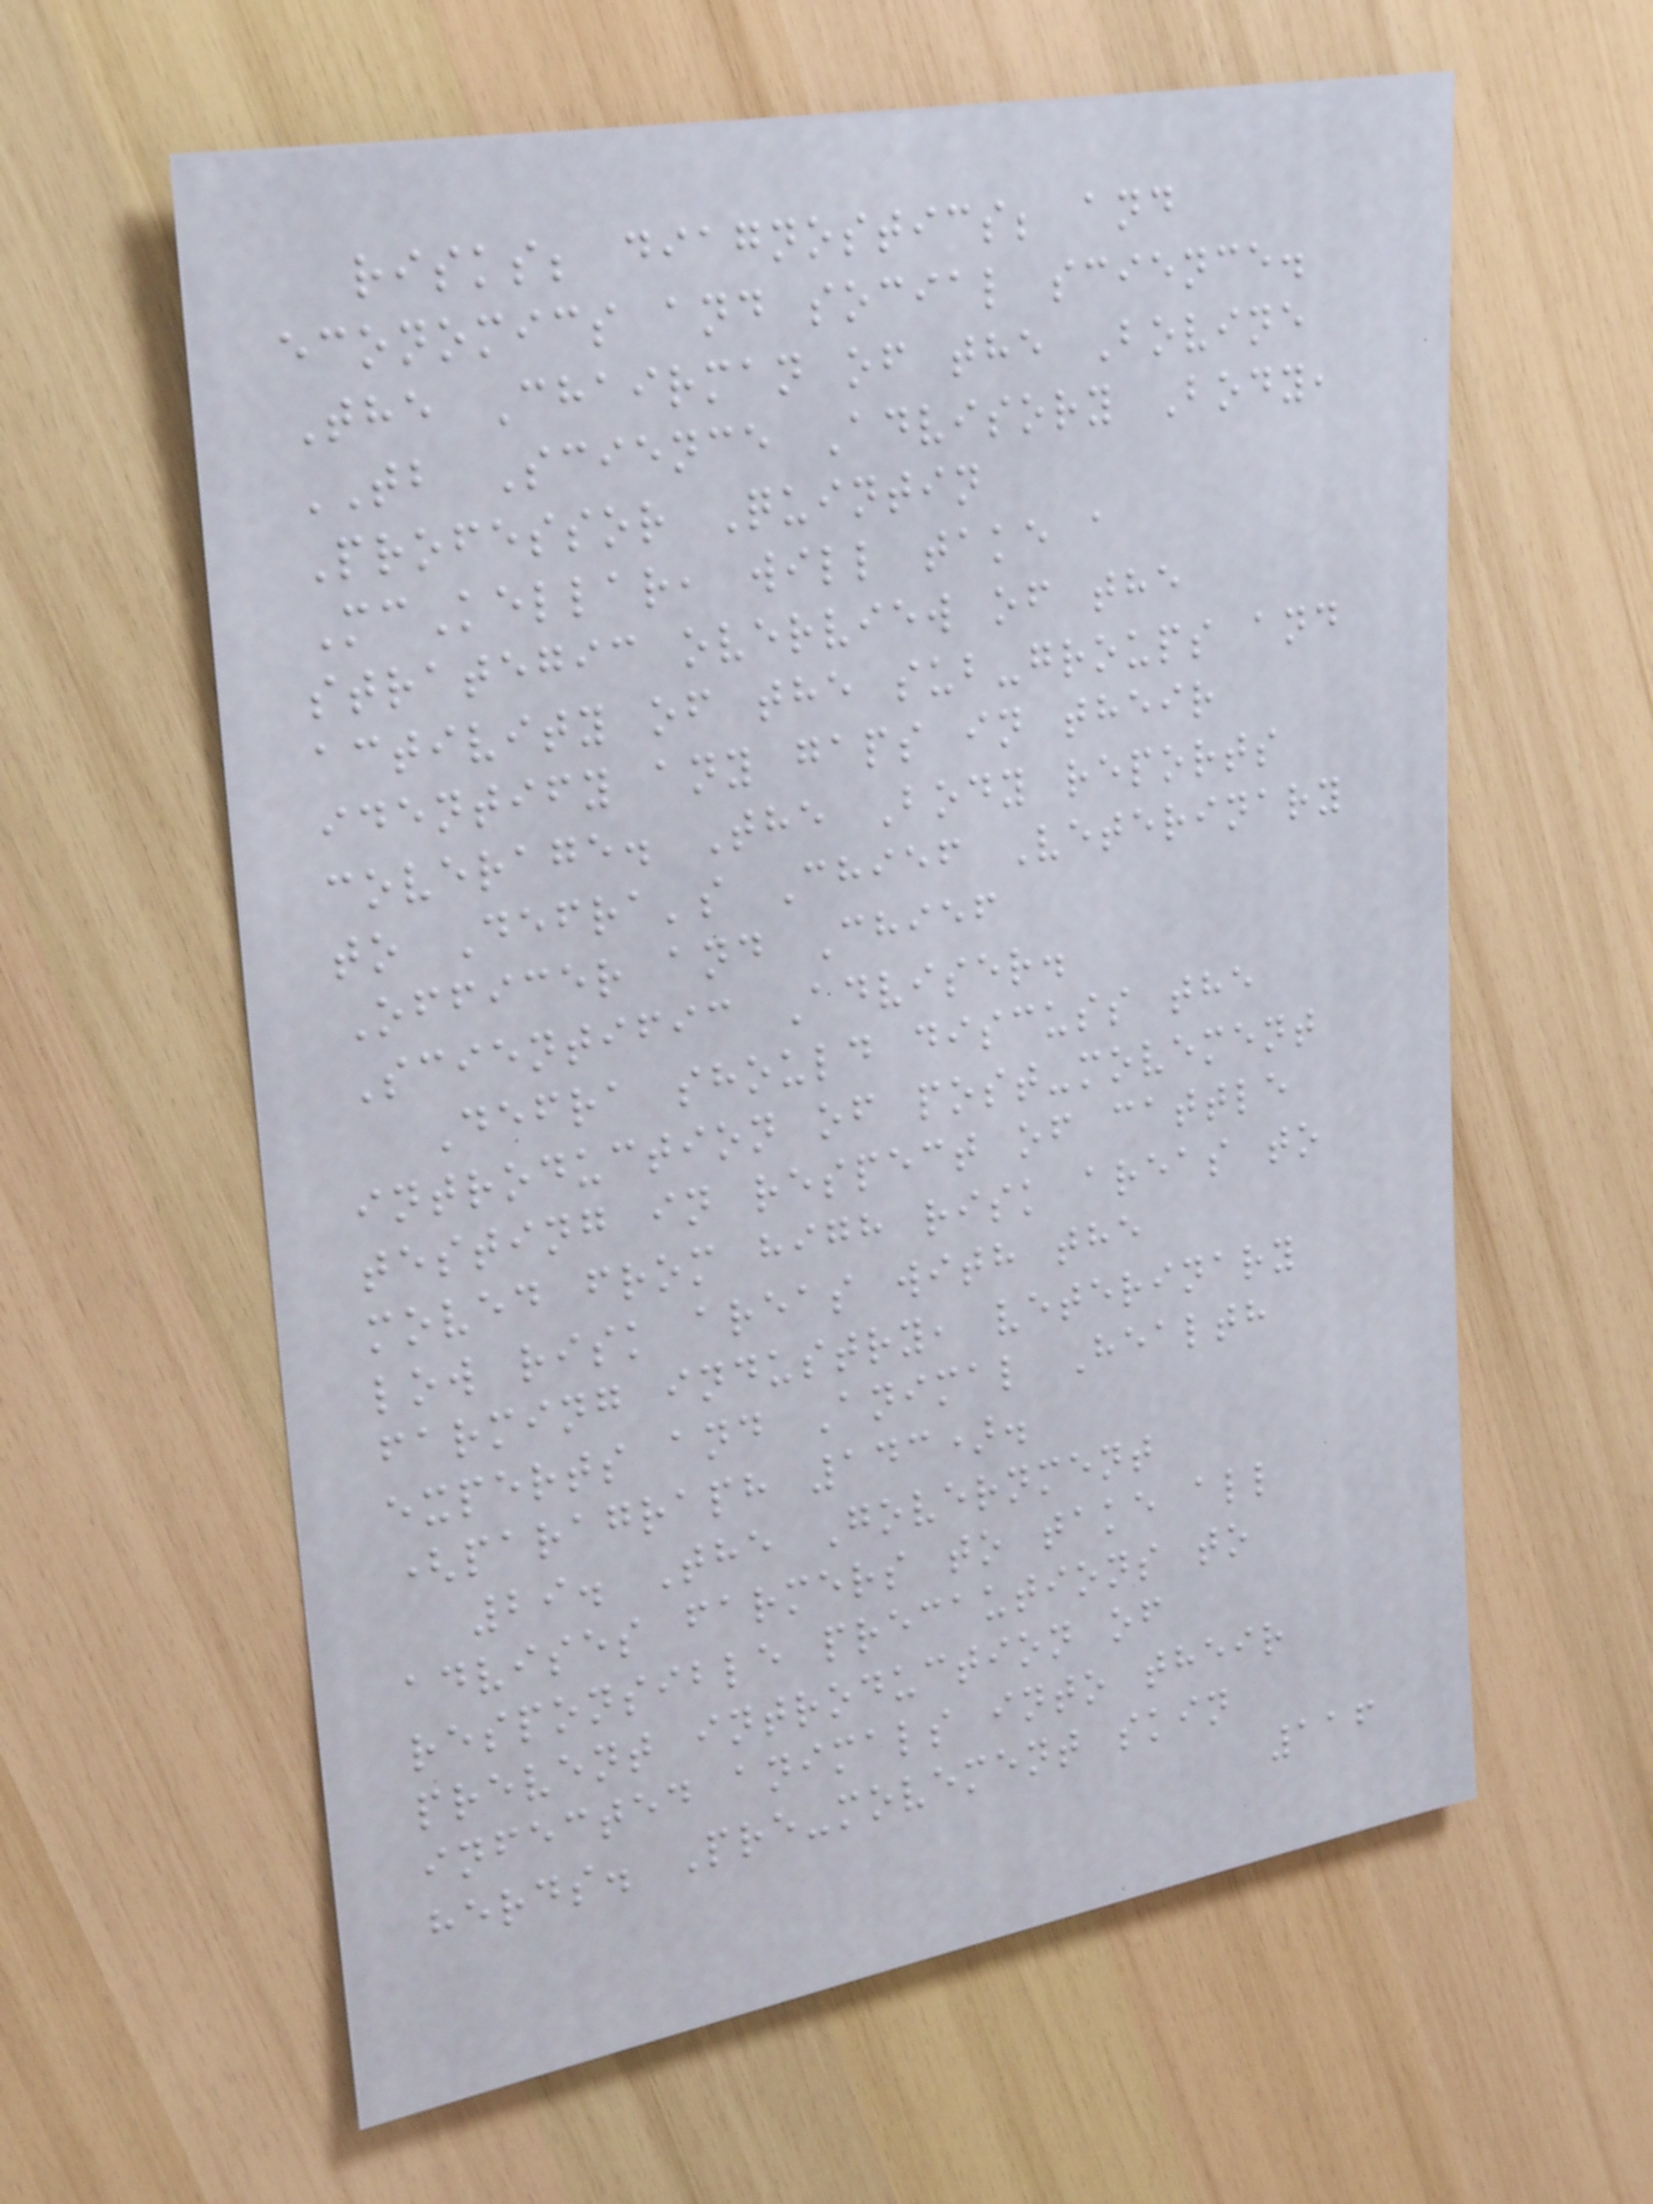risks; diagnostics; and
economics and social science.
The Chairman of the Bovine
TB Science Advisory Body,
Professor Quintin
McKellar, will take a
strategic overview of the
activity of the sub-groups and
identify any gaps in their
coverage. The Body reports
to Defra's Chief Veterinary
Officer and Chief
Scientific Adviser.
Defra should discuss the
introduction of post-movement
testing in respect of cattle
moved from high risk areas to
low risk areas with the
farming industry, veterinary
experts and Animal Health
(paragraph 143).
29. The Government
advises farmers to take all
responsible precautions to
prevent introduction of
infected animals into their
herds. Pre-movement skin
116
